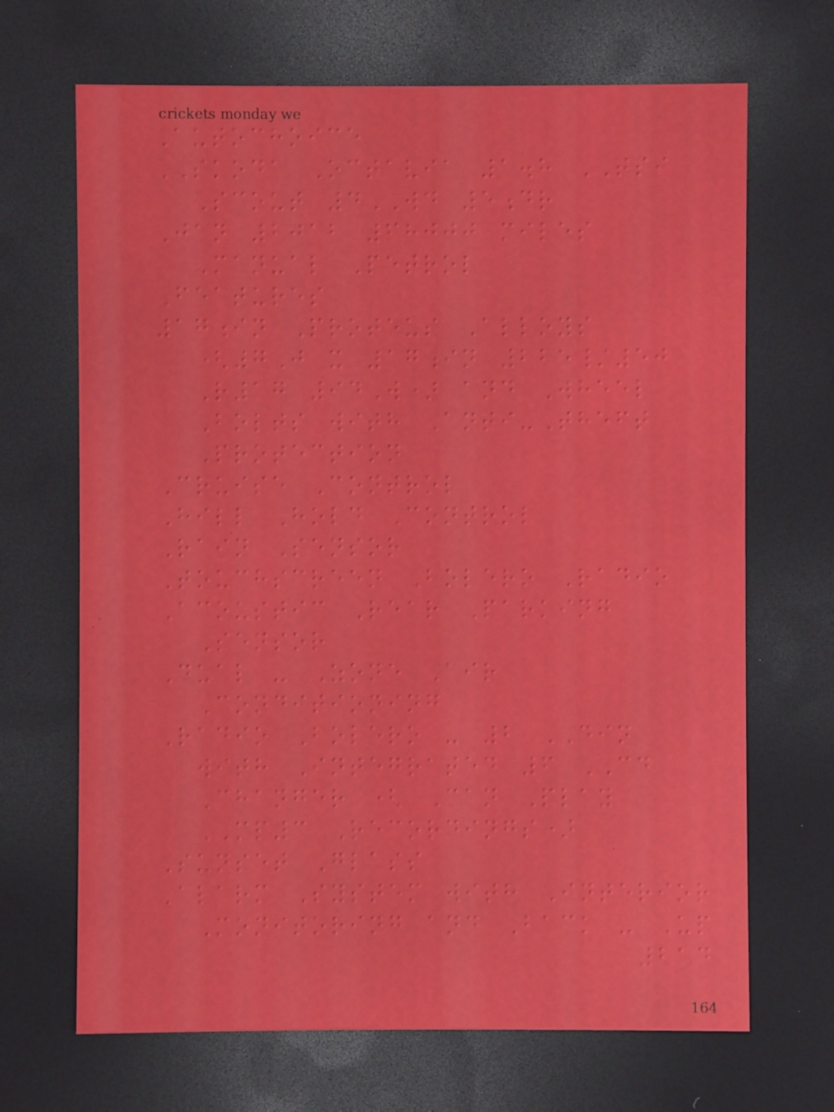Autochoice
SKODA Octavia 1.8 TSI
Scout 4WD 5dr
Jan 2012 68000 miles
Manual Petrol
Features
17in Proteus Alloys
(7J x 17in 225/50
R17 94W) and Wheel
Bolts with Anti-Theft
Protection
Cruise Control
Hill Hold Control
Rain Sensor
Touchscreen Bolero Radio
Acoustic Rear Parking
Sensor
Dual - Zone Air
Conditioning
Radio Bolero - 2 DIN
with Integrated 6 CD
Changer ( Can Play
MP3 Recordings)
Sunset Glass
Alarm System with Interior
Monitoring and Back - Up
214
